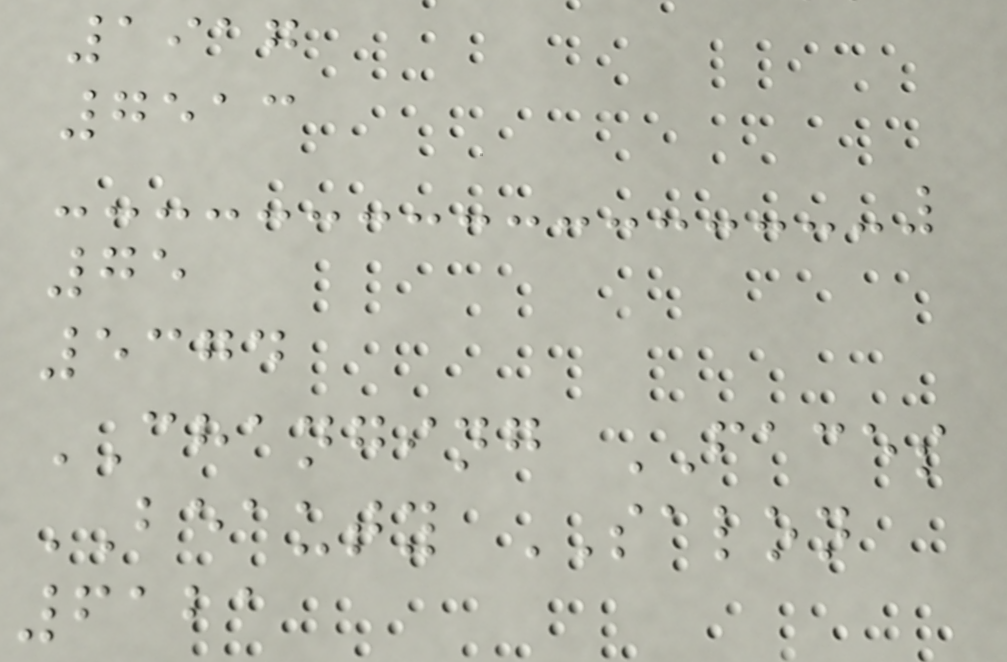1917
7513
75
5374
CHANGING FACES
BEAUTY SALON
6121
